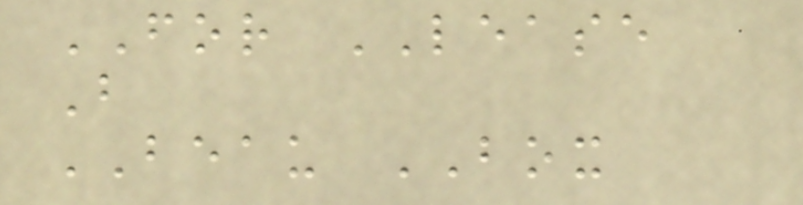FOR LEASE
B
BEAU BOX
